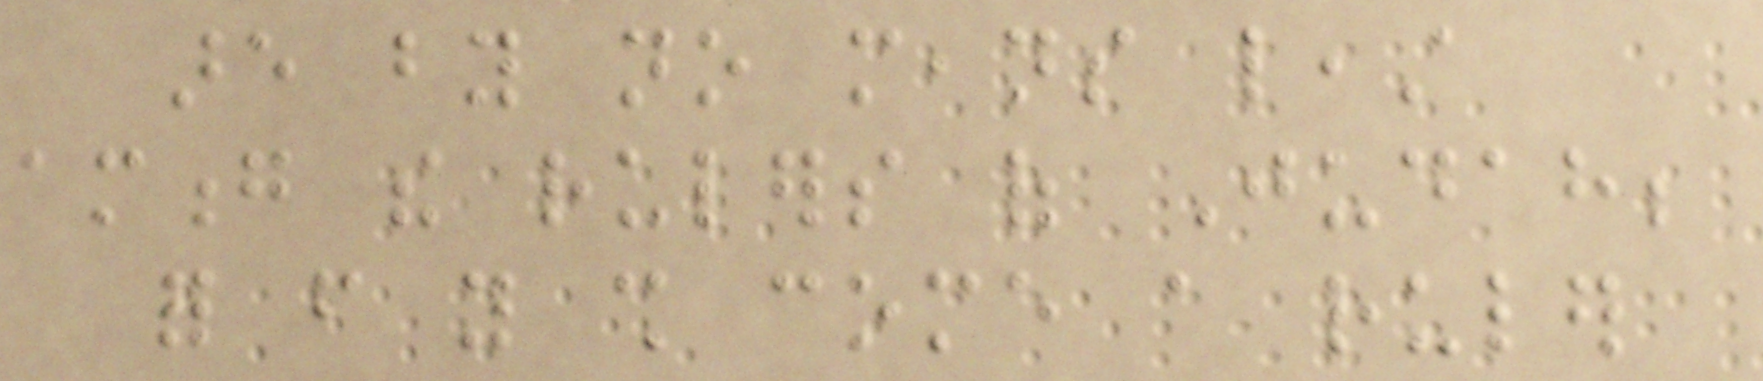are by no means least
among the rulers of Judah;
for from you shall come a ruler
